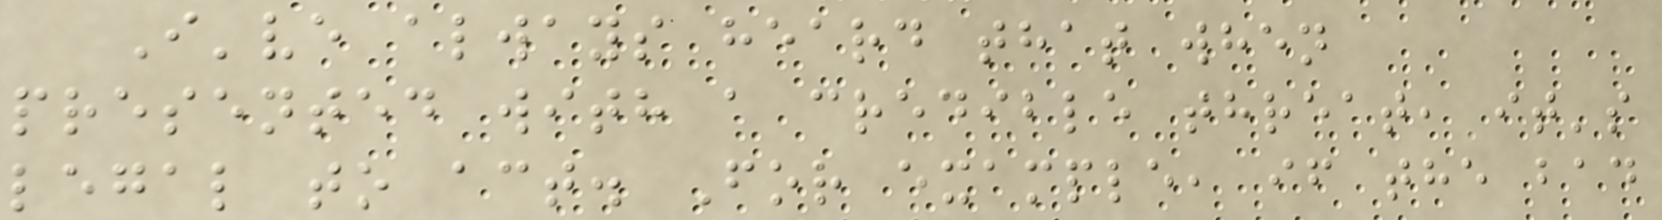I've always heard that when
presented with a credible threat, it's
legal to act. For example, if the bad
